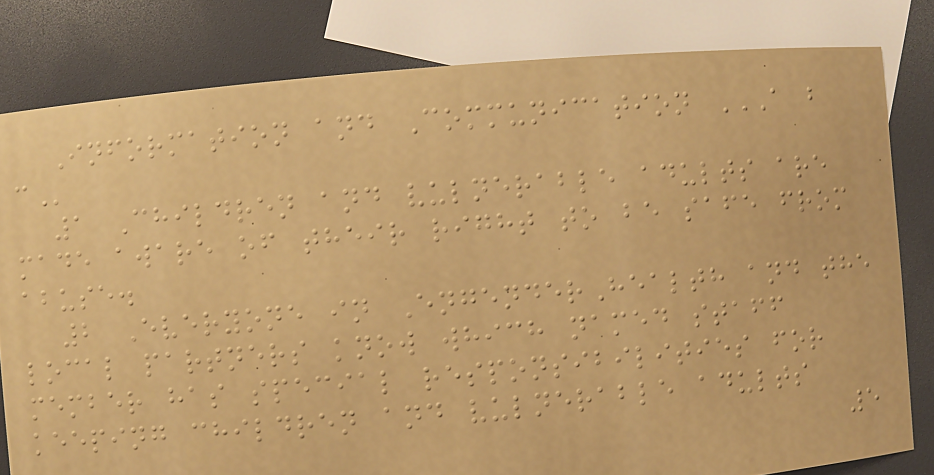Information and Communication A B
C
1 Children and vulnerable adults are
made aware of their right to be safe from
abuse.
2 Everyone in EngenderHealth and the
local partners know which named staff
member has special responsibilities for
keeping children and vulnerable adults
5
